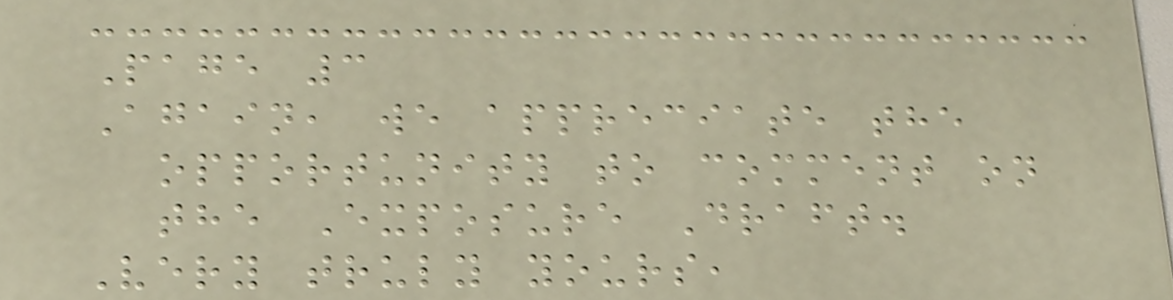Page 3
Again, we appreciate the
opportunity to comment on
the Exposure Draft.
Very truly yours,
